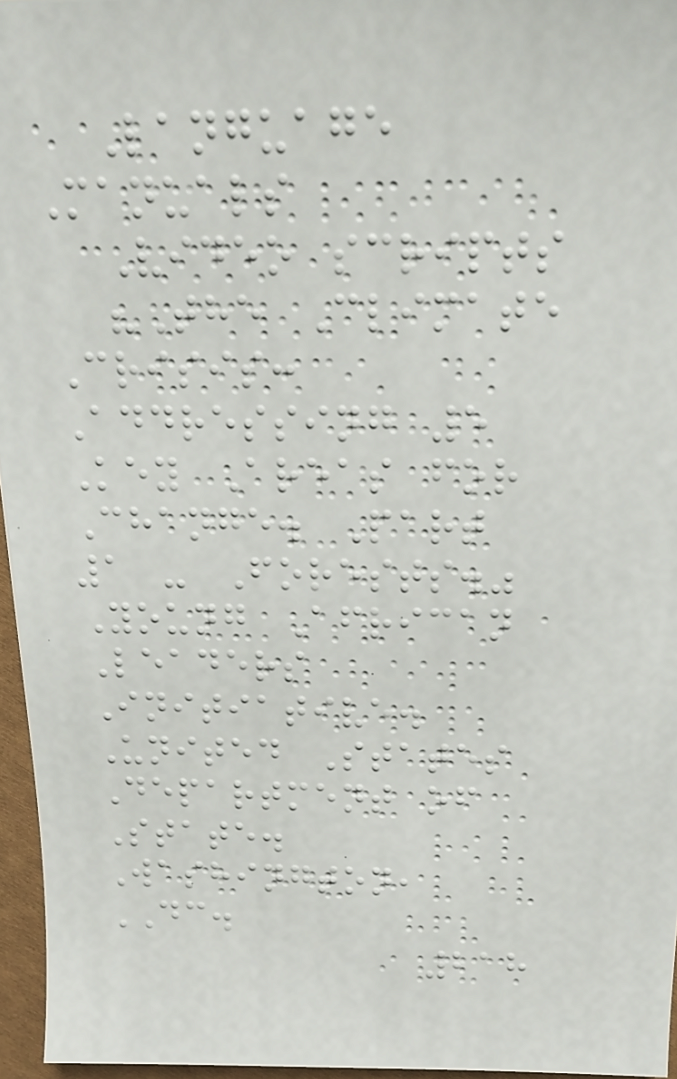Language
Manuals
Video scripts
"The Climate
Crisis:
Addressing 5
Key Areas for
Change. Part
1 - Forests."
Young African
Leaders
Initiative.
United States
Department of
State.
Washington,
DC.
218
